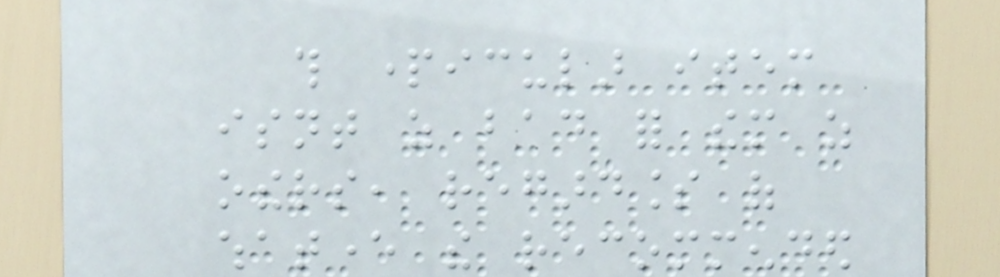this particular item
isnt as bad for them as
others, regardless of
whatever the recommended
